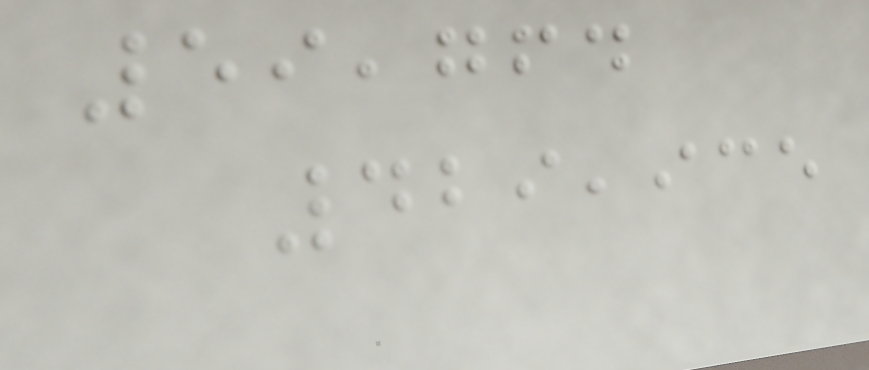59,764
429,935
